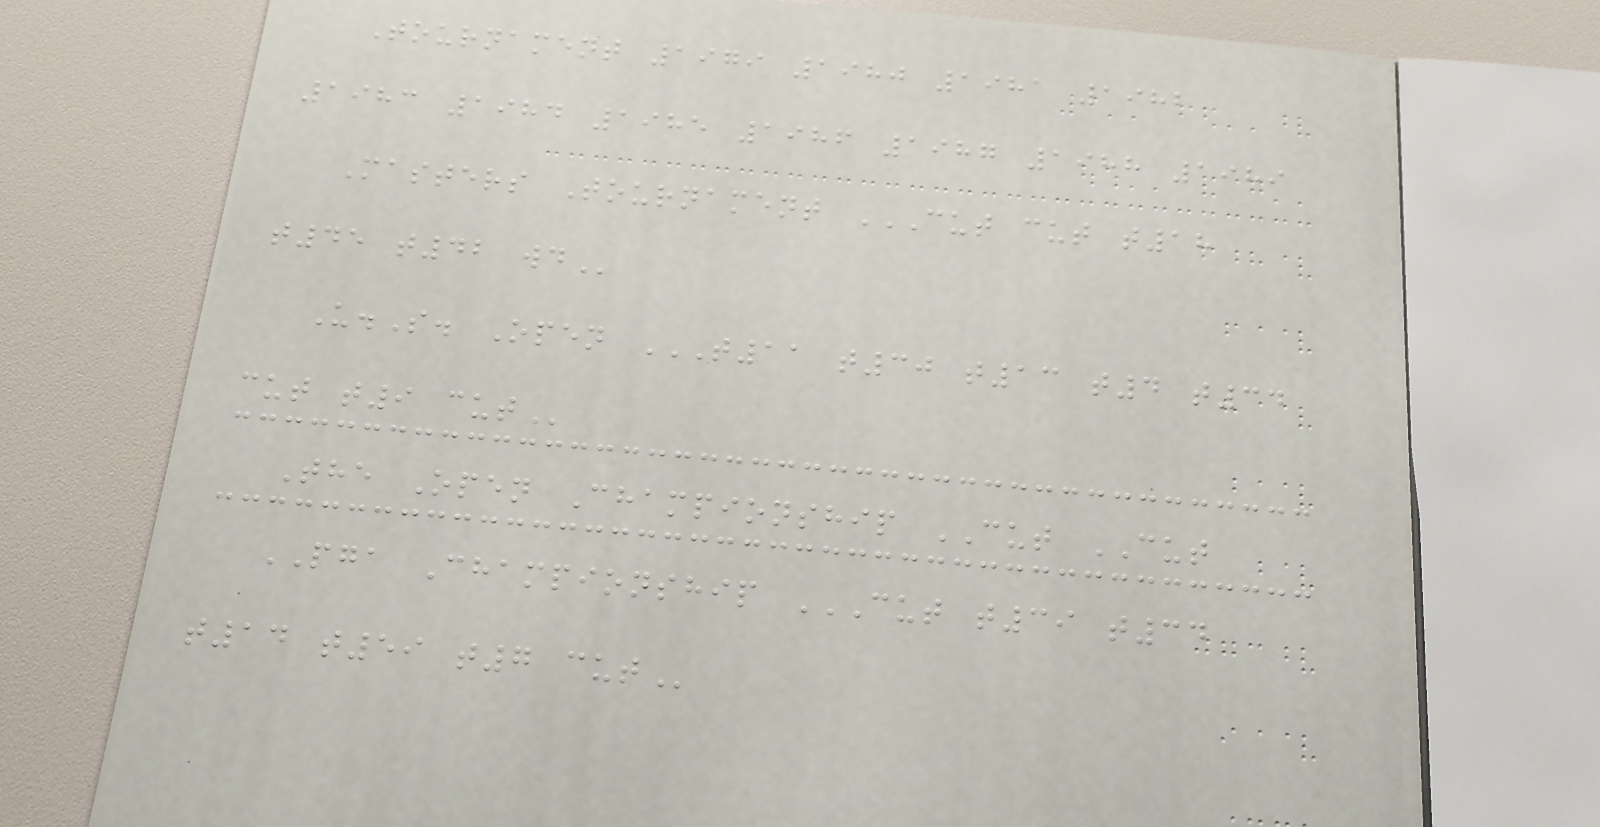Tournament 1979 1980 1981 1982
1983 1984 1985 1986 1987 1988 1989
Masters Tournament CUT CUT T18
T45 T42 WD
U.S. Open T11 T30 T13 T4 T34
CUT T9 CUT
The Open Championship CUT CUT
PGA Championship CUT T39 T34
T14 T59 T7 CUT
